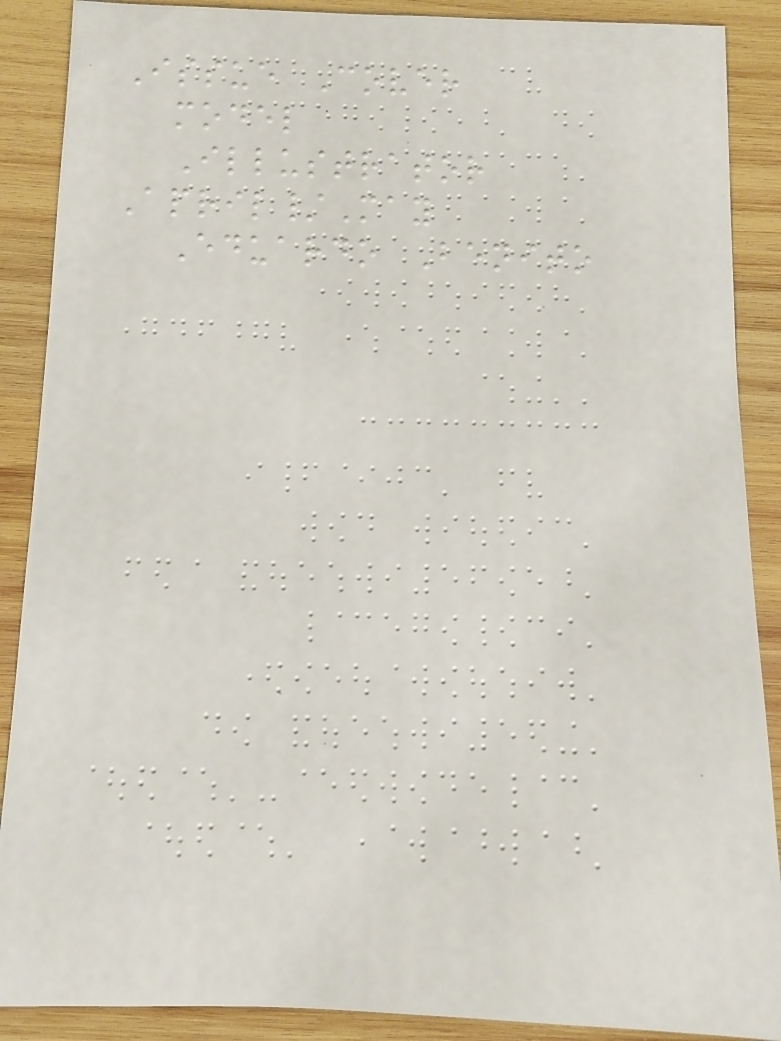Issue Cover
model
Illustrator
April/May
Eduardo Benito
